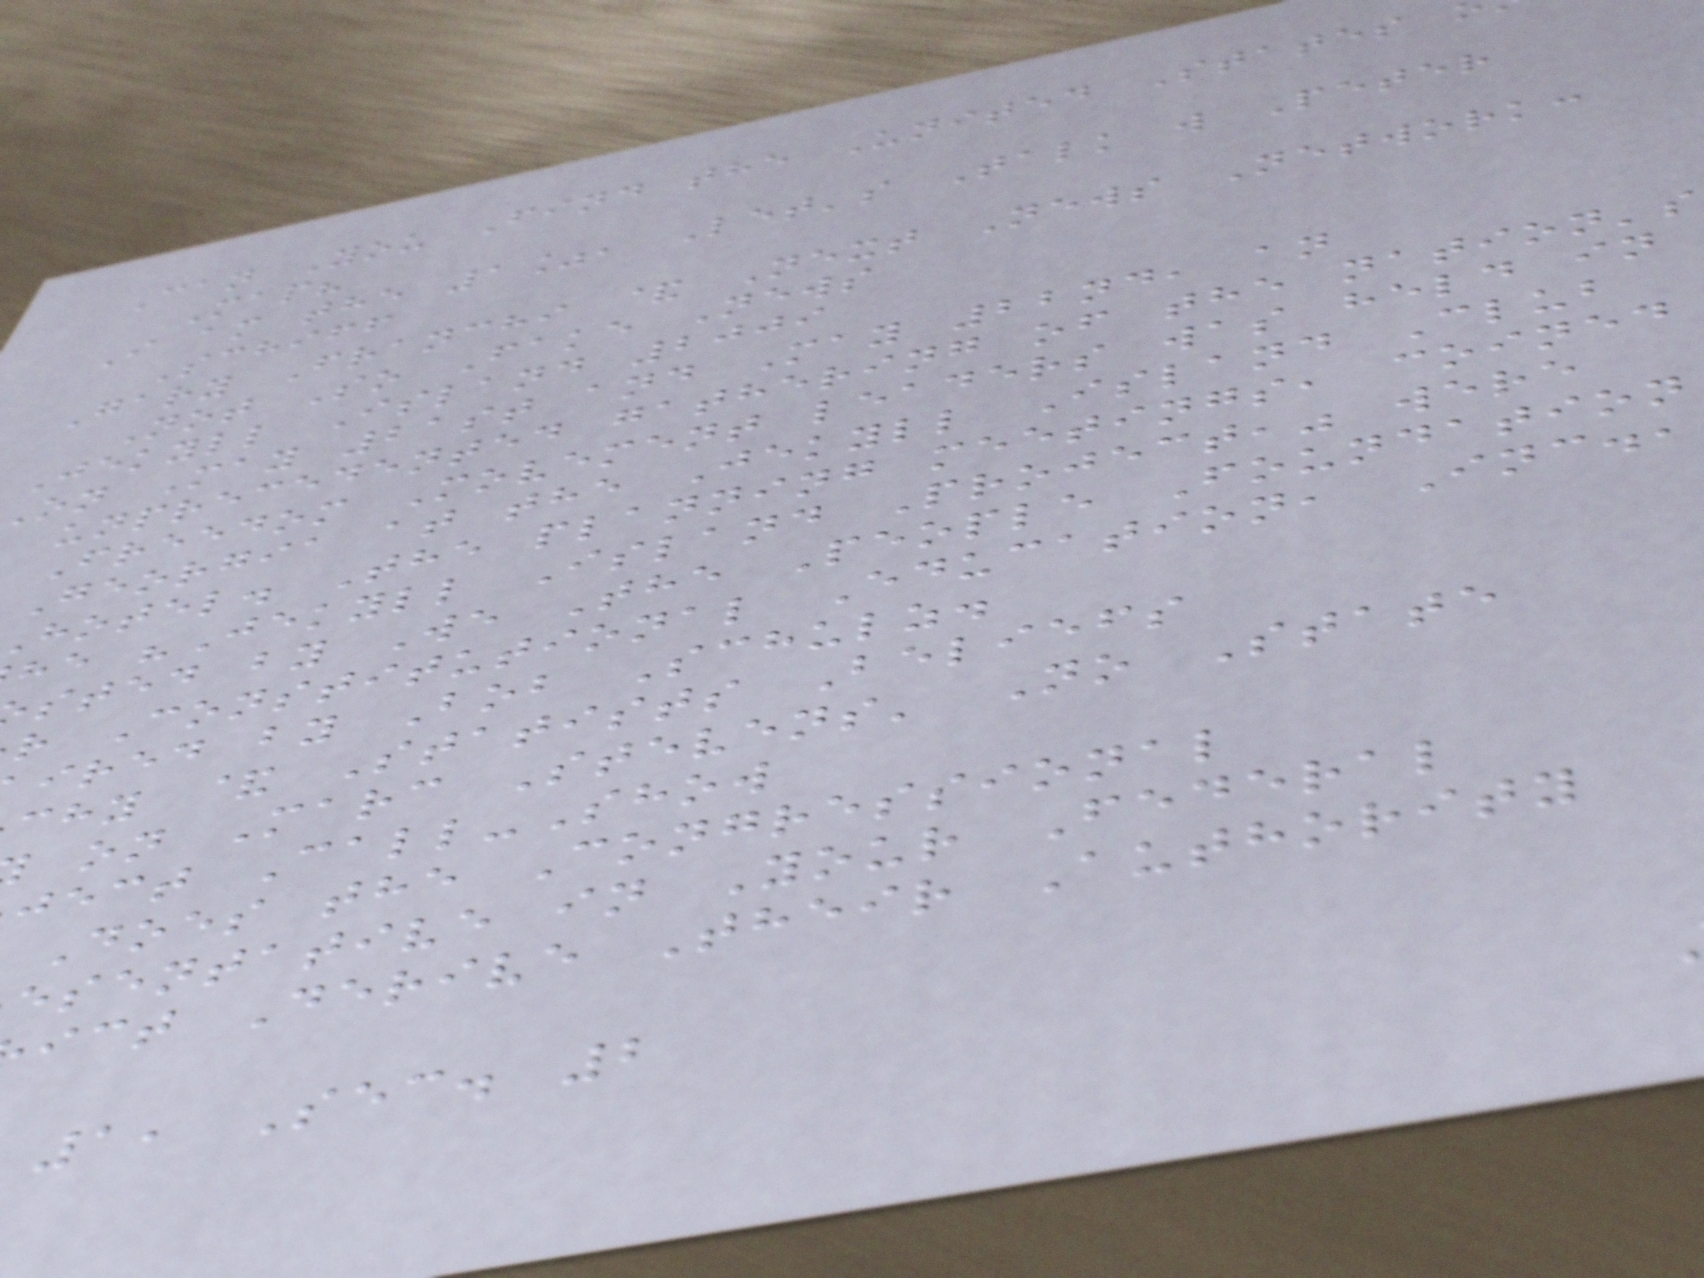Can You Find the United States
Map?
I am the 1%, Let's Talk w Peter
Schiff
Gary Franchi & Next News Network:
Not So Fake News
Jekyll Island 2009
on May 21st and May 22nd, an
unprecedented gathering of the nation's
Freedom Movement leaders was held in
Georgia at the Jekyll Island Club
hotel. The planning meetings, coined
he "Jekyll Island Project," were
sted by We The People Foundation
r Constitutional Education, Inc.,
ired by Bob Schulz.
chy & Statists Beliefs
on Marc Stevens' No State
ject Call-Show
Does the Congressional
esentative in Your Federal
ict Derive Their Authority
1, Sec. 2
